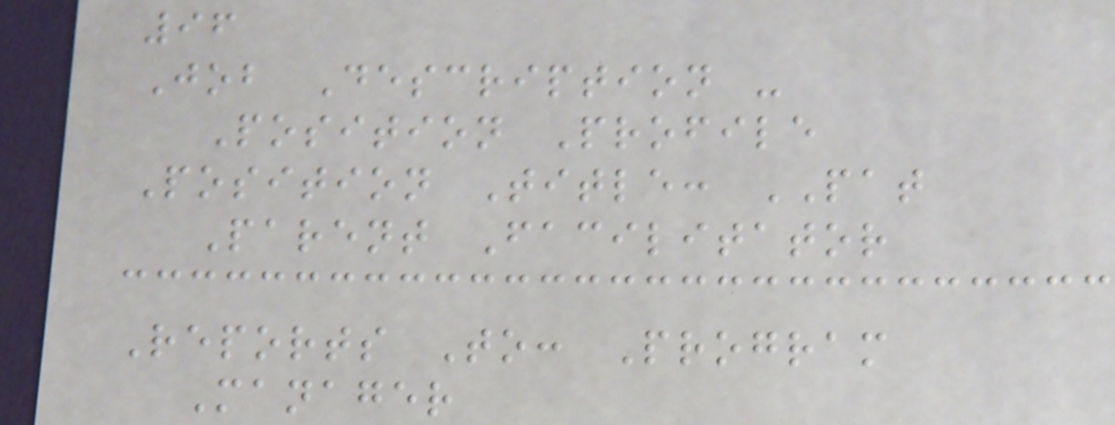96
Job Description -
Position Profile
Position Title: PAT
Parent Facilitator
Reports To: Program
Manager
